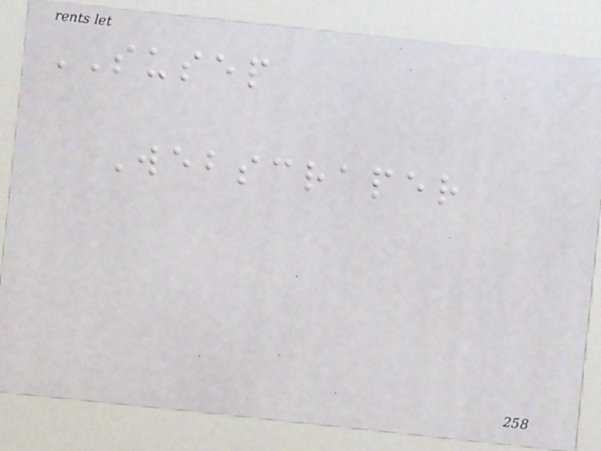SUSEP
Webscraper
